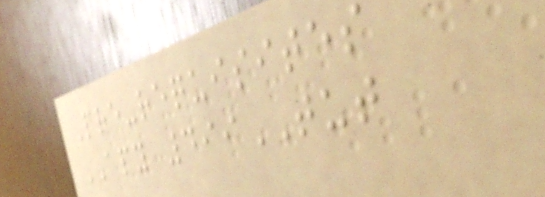Pre-requisites
APY 499TUT
